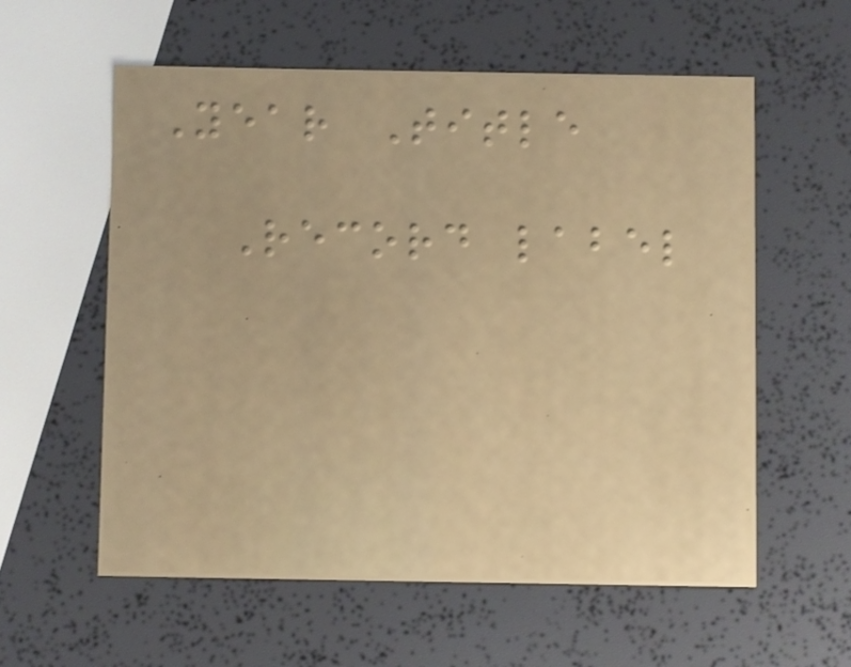Year Title
Record label
